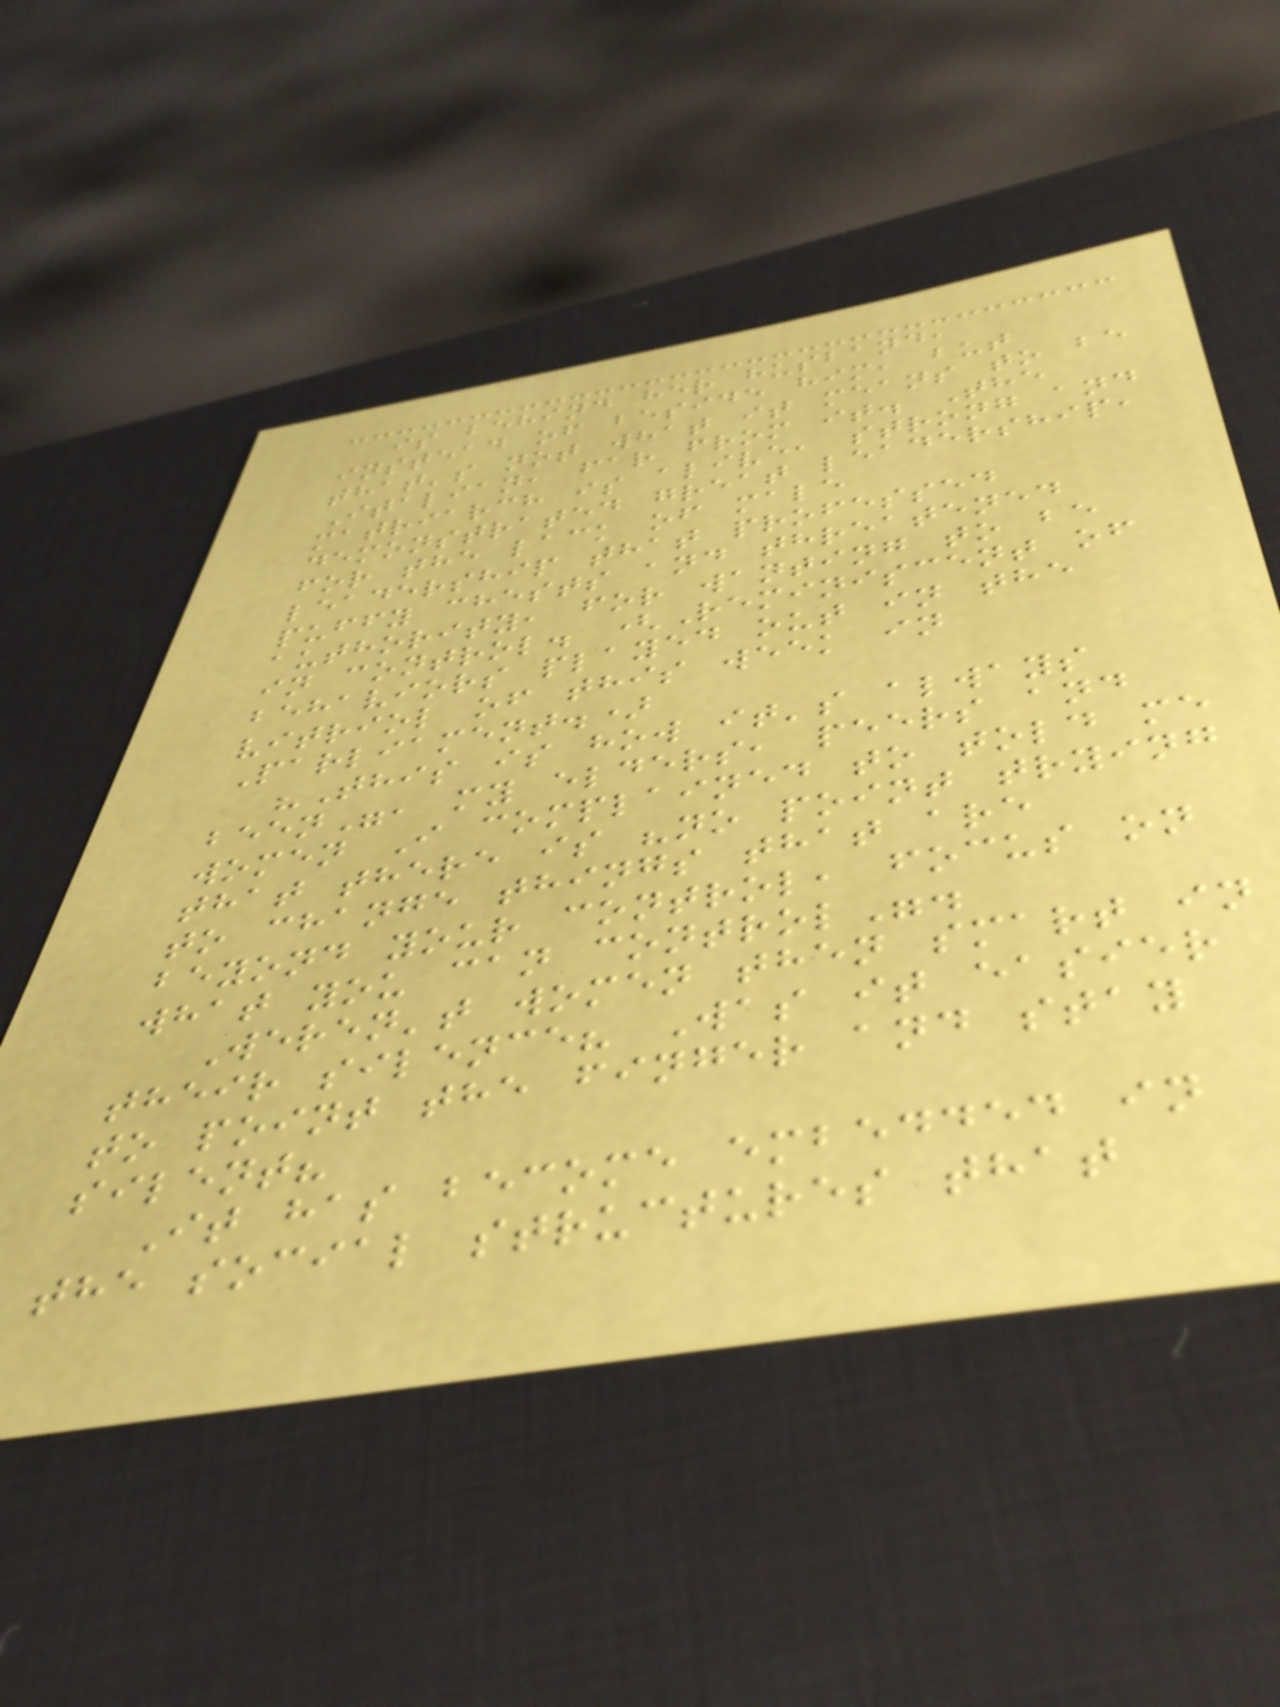is behind her husband,
instead of beside him, but
that's not what it means to be
Italian, far from it. The
matriarch is alive, strong and
demonstrated great leadership,
for the lack of male
leadership that professed
puffy chests and threatened
authority, for wanting to be
in control. (Reminiscent of
behaviors played out in the
vitriol of this week in
Parliament.)
"This is how it's always
been", my elders, peers and
women I complained to told me
that there is "no point trying
to change things that are
beyond your control, focus on
what you can control".
Weren't women then smart in
their silence? Was it easier
to point the finger and stay
silent?
It has become embedded in
the social structures that
